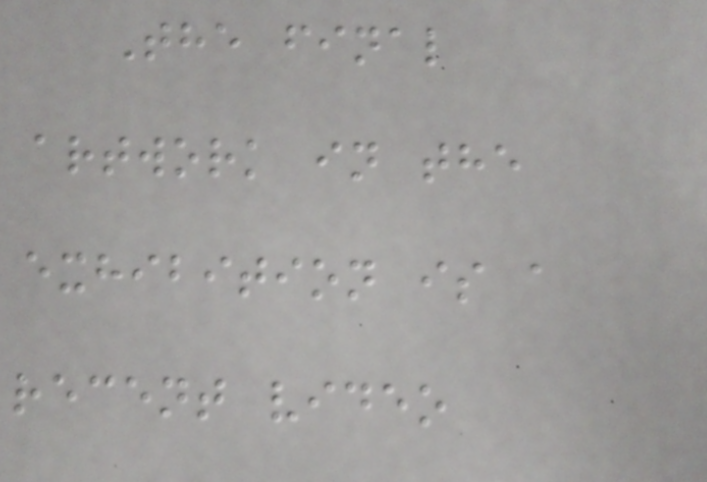The final
artwork in the
exhibition is a
recent video
